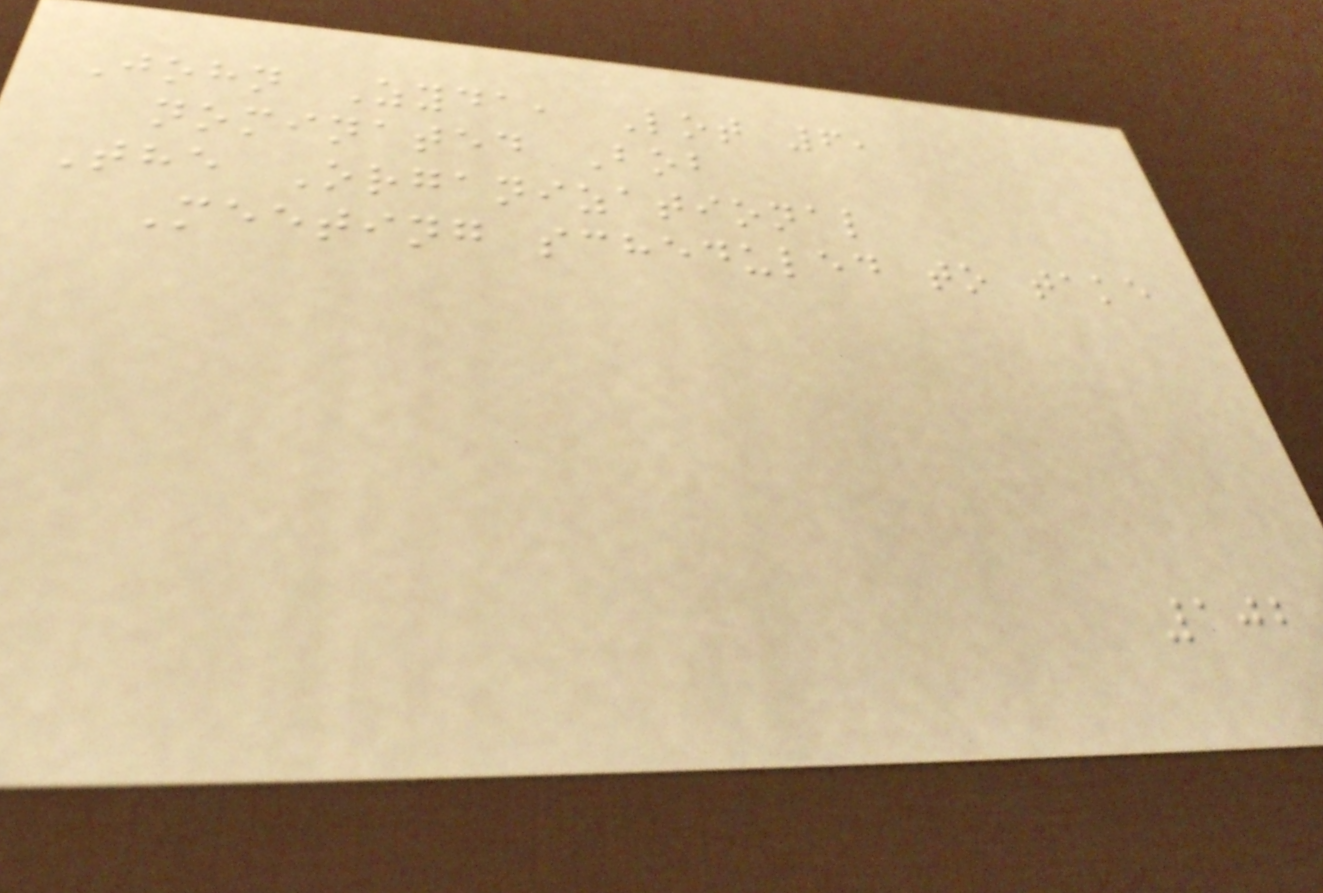John Zyda, Lot 6,
nominated Bob
The Organizational
Meeting scheduled to take
102
